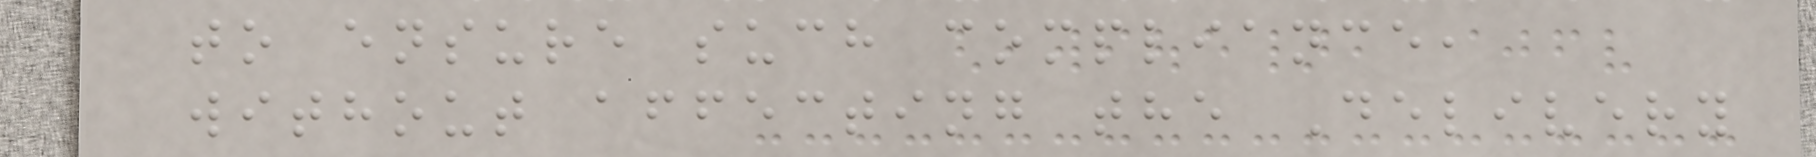to ensure such compliance,
without affecting the Delivery
